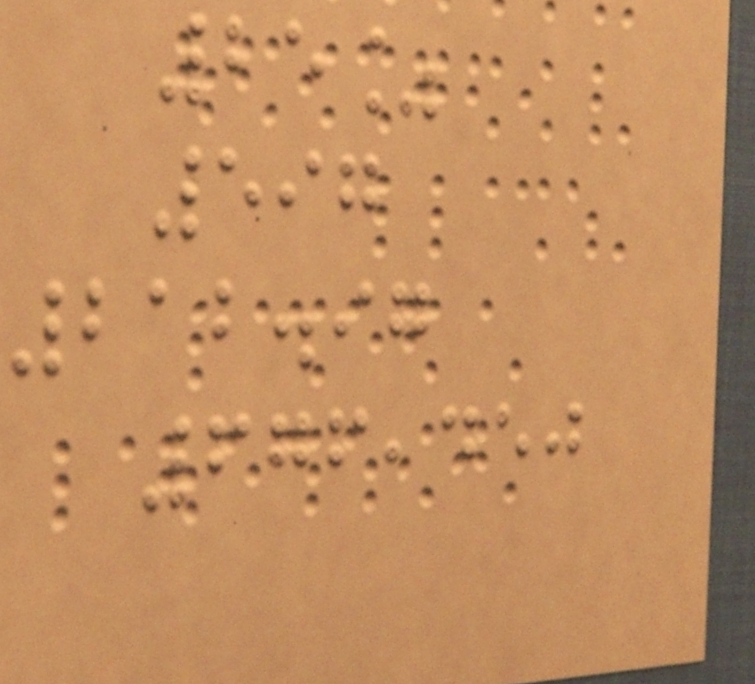25%
597
212.97
676,450
